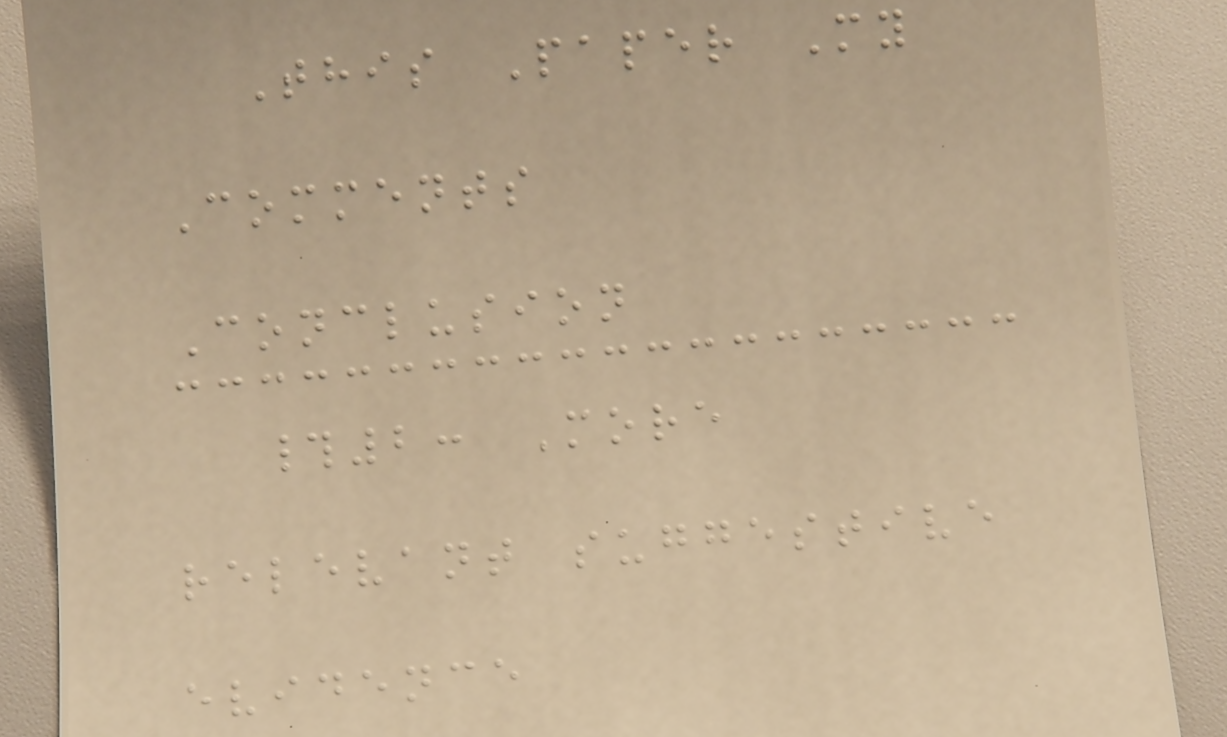This Paper My
Comments
Conclusion
#2: More
relevant suggestive
evidence
